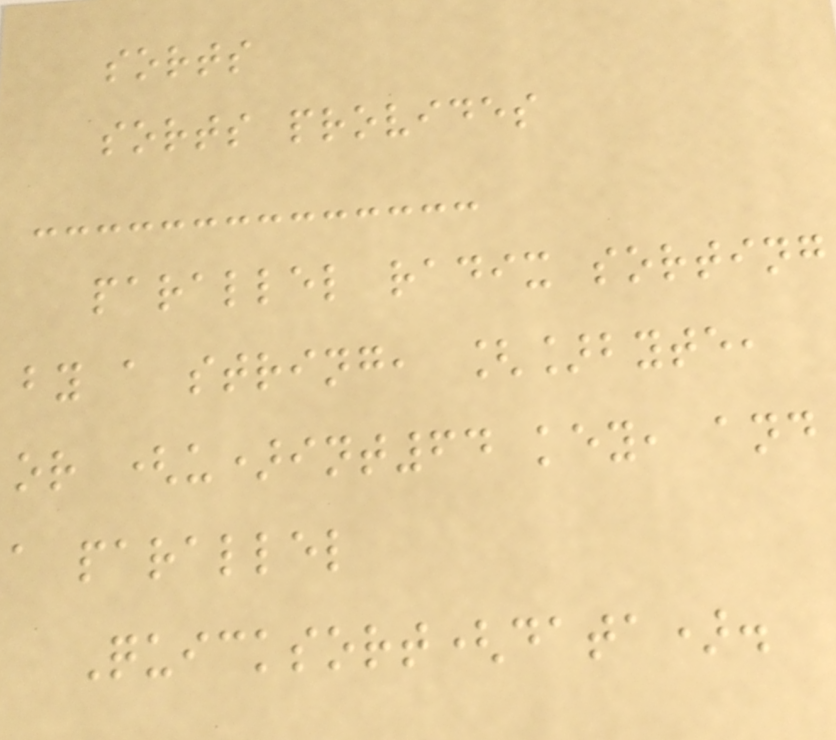sorts
sorts provides
parallel radix sorting
by a string, []byte,
or (u)int64 key, and
a parallel
Quicksort(data).
